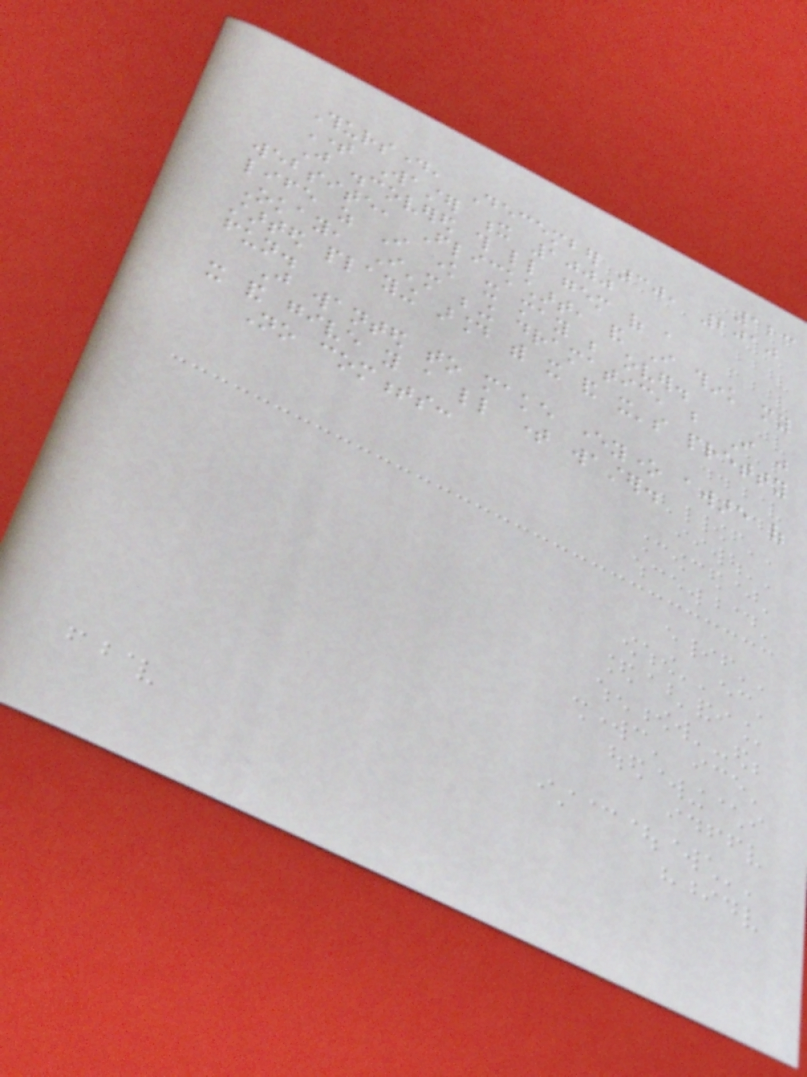123
Thursday, December 30, 2010
Time Waster x 1000
Just discovered this little gem of a
website, Flickchart, and I think my
life as I know it may be over.
Okay, I'm being dramatic, but I just
started playing around with it and it's pretty
fun.
Just wanted to make everyone aware of
it and give you a little time waster.
No comments:
